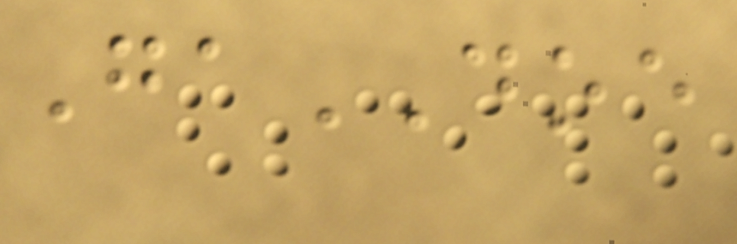GaDOE
